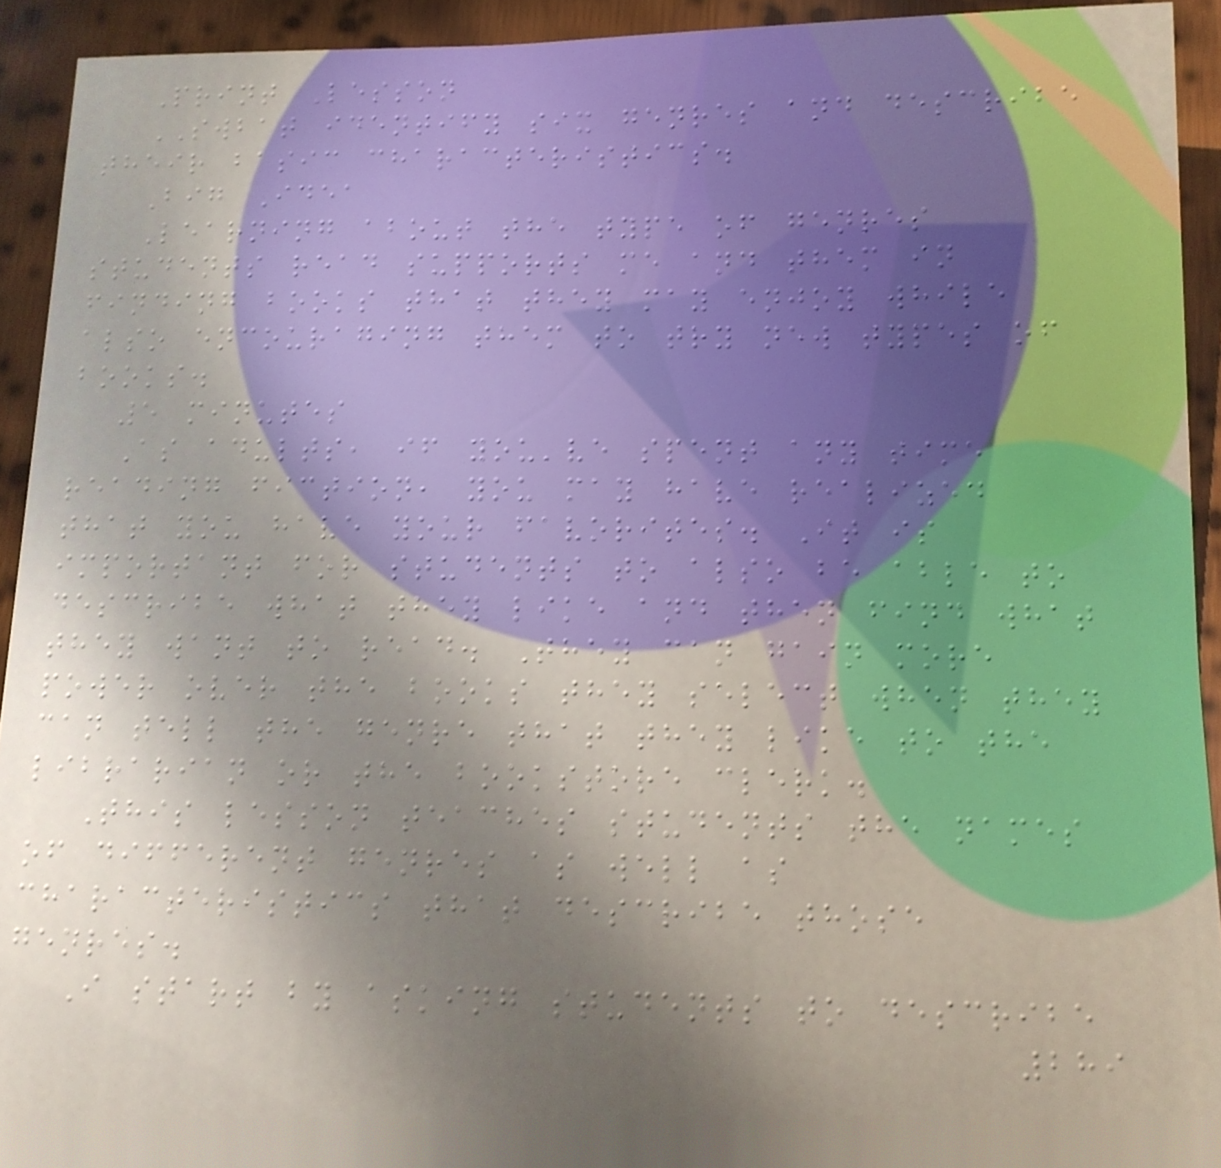Print Lesson
SWBAT identify six genres and describe
their basic characteristics.
Big Idea
Learning about the type of genres
students read supports me and them in
finding books that they may enjoy while
also encouraging them to try new types of
books.
5 minutes
As adults, if you've spent any time
reading fiction, you may have realized
that you have your favorites. It is
important for students to also be able to
describe what they like and then find what
they want to read. They can gain more
power over the books they select when they
can tell the genre that they like to the
librarian or the bookstore clerk.
This lesson teaches students the names
of different genres as well as
characteristics that describe those
genres.
I start by asking students to describe
289
